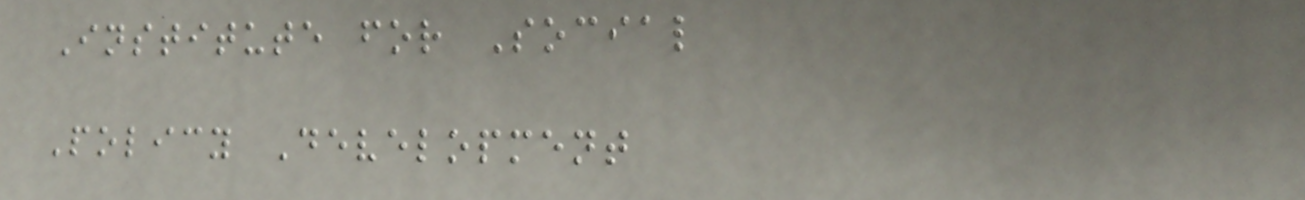Institute for Social
Policy Development
